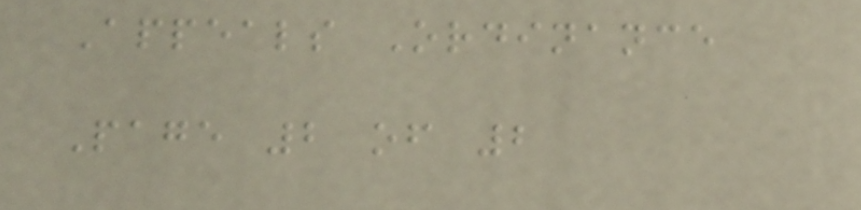Appeals Ordinance
Page 2 of 2
